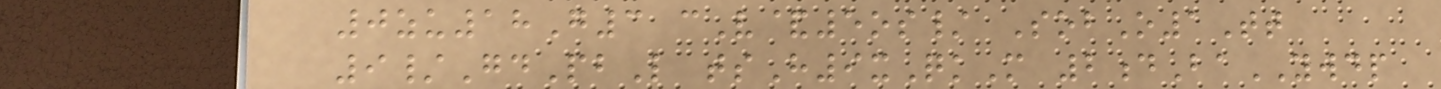0zu18G3 cV&5os/ SobO1Tt
9/GdPbL tsH9xQkM 2dBaYWDP
